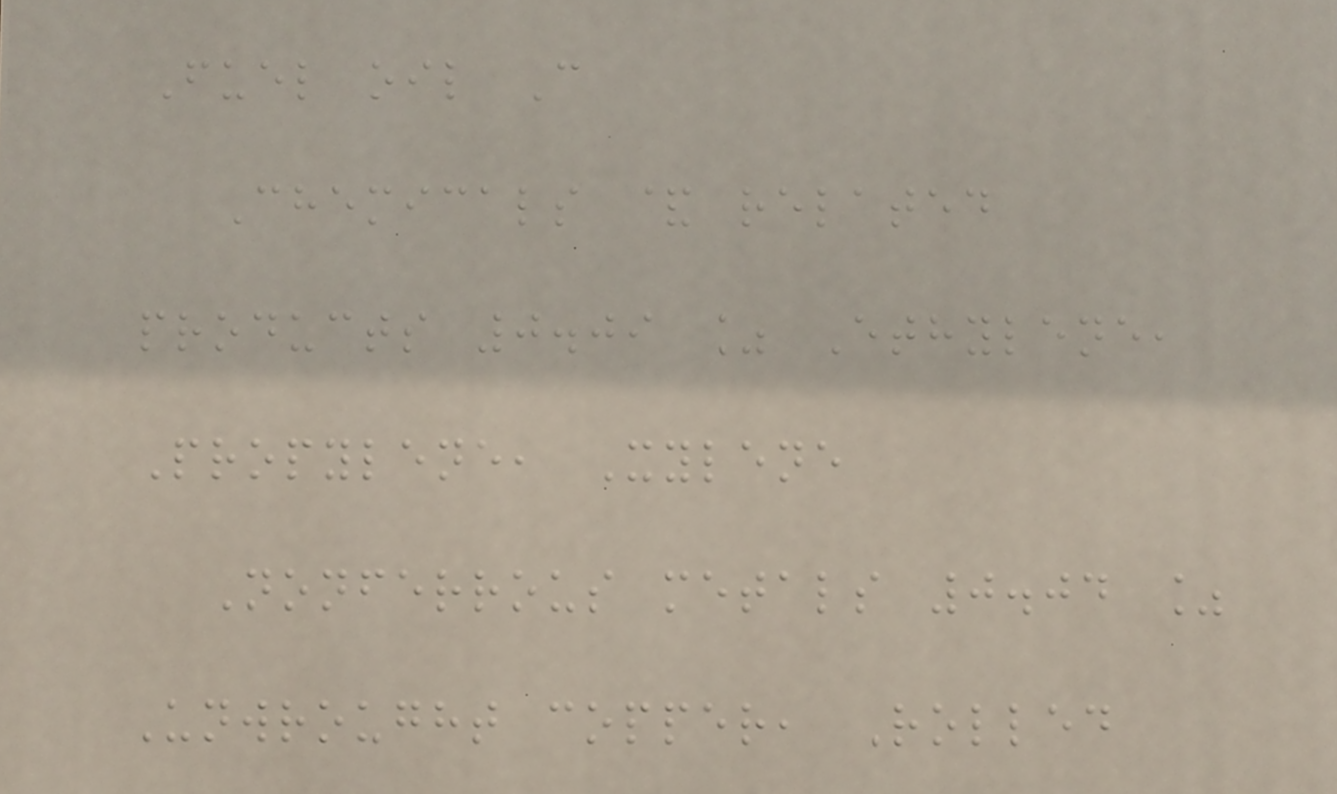Fuel oil C
Chemicals & related
products 0.09 % Ethylene,
Propylene, Xylene
Nonferrous metals 0.04 %
Unwrought copper, Rolled
